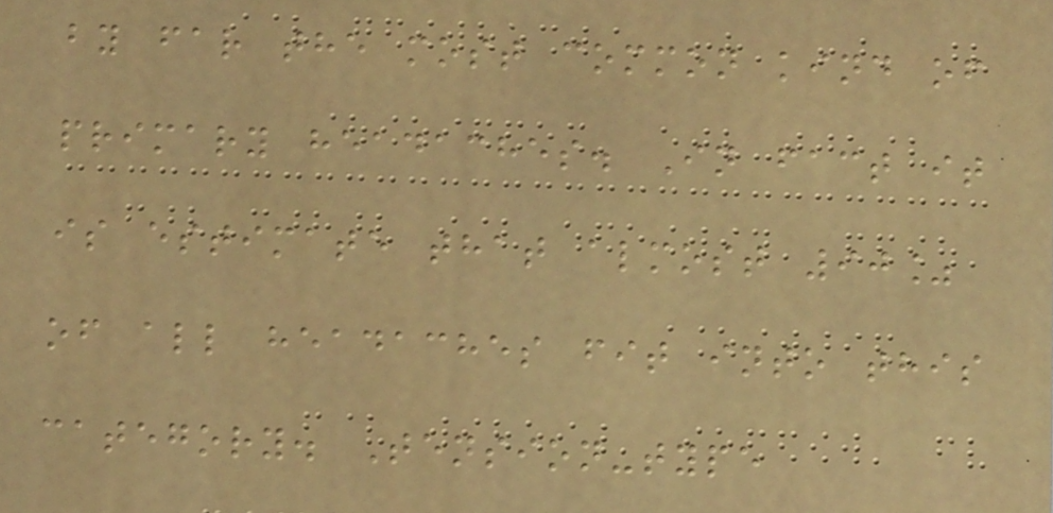by far the most common kind of
primary headaches. In fact it
is estimate that almost 90%
of all headaches fit into this
category. Tension-type
